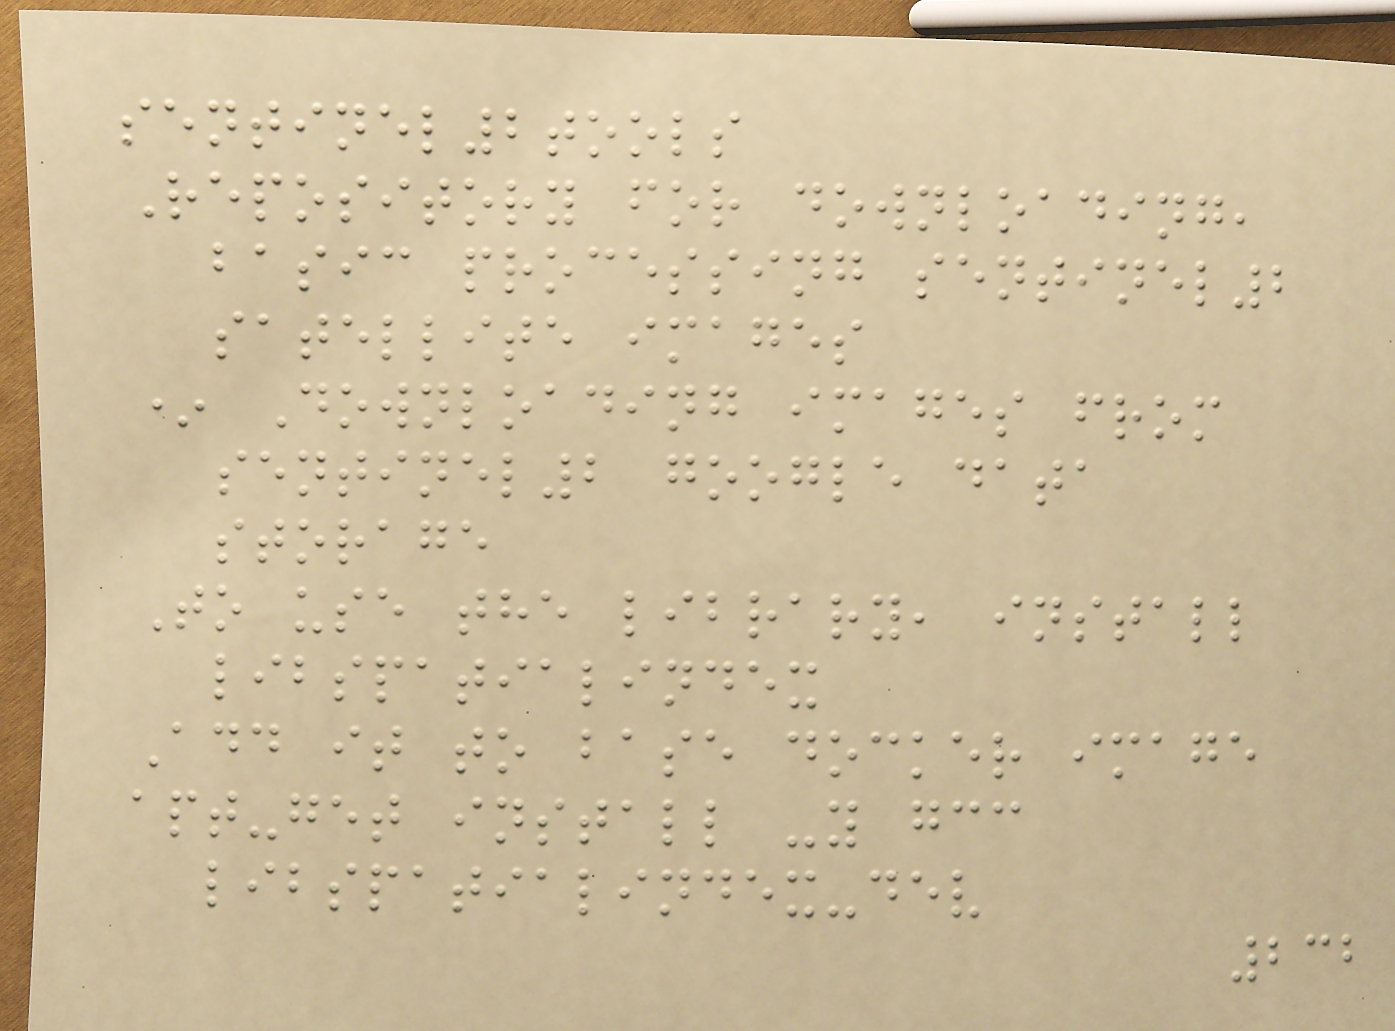sentinel2tools
Repository for downloading,
basic processing sentinel2
satellite images
* Downloading images from
sentinel2 google data
storage
To use the library, install
libspatialindex
Add it to base docker image
apt-get install -y gcc
libspatialindex-dev
232
